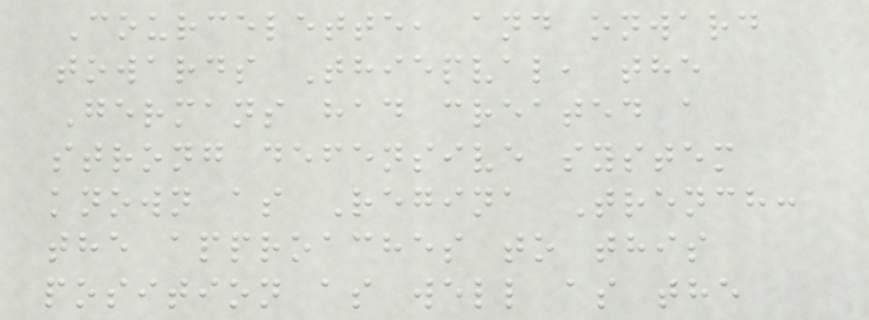Courcelette, and onward
towards Thiepval, the
Germans had created a
strong defensive system
known as Regina Trench:
the approaches to this
position as well as the
